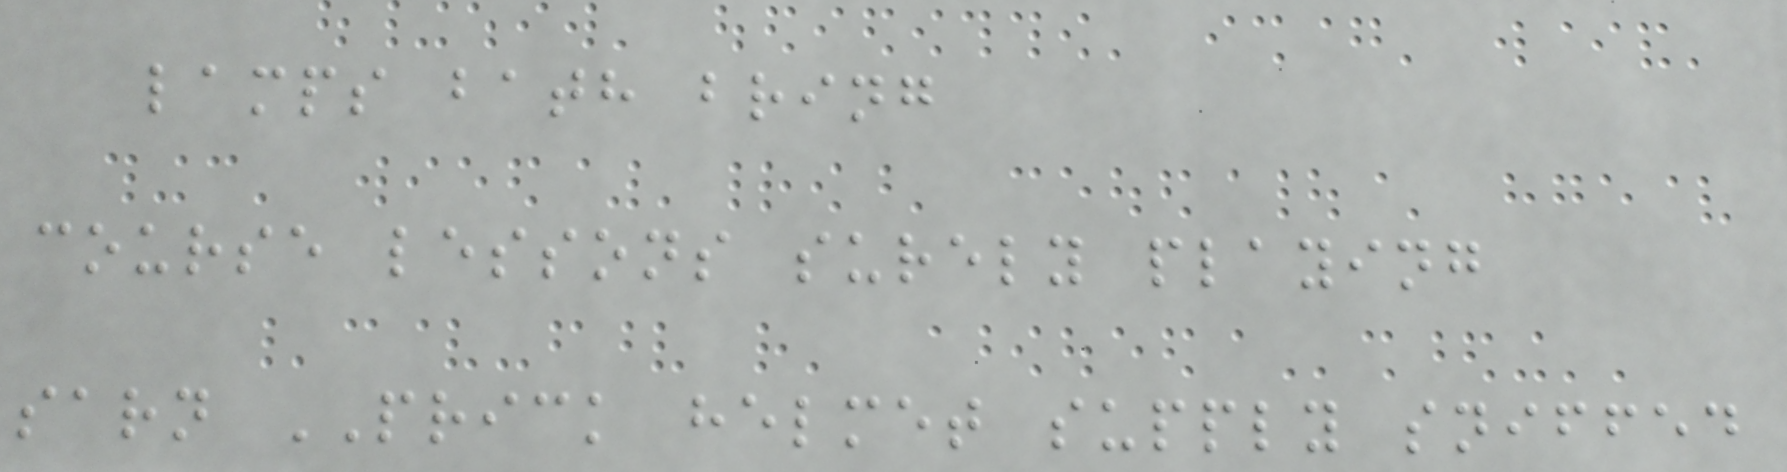lamps bath bring
course lessons surely playing
sarn PRICK helmet supply sniffed
